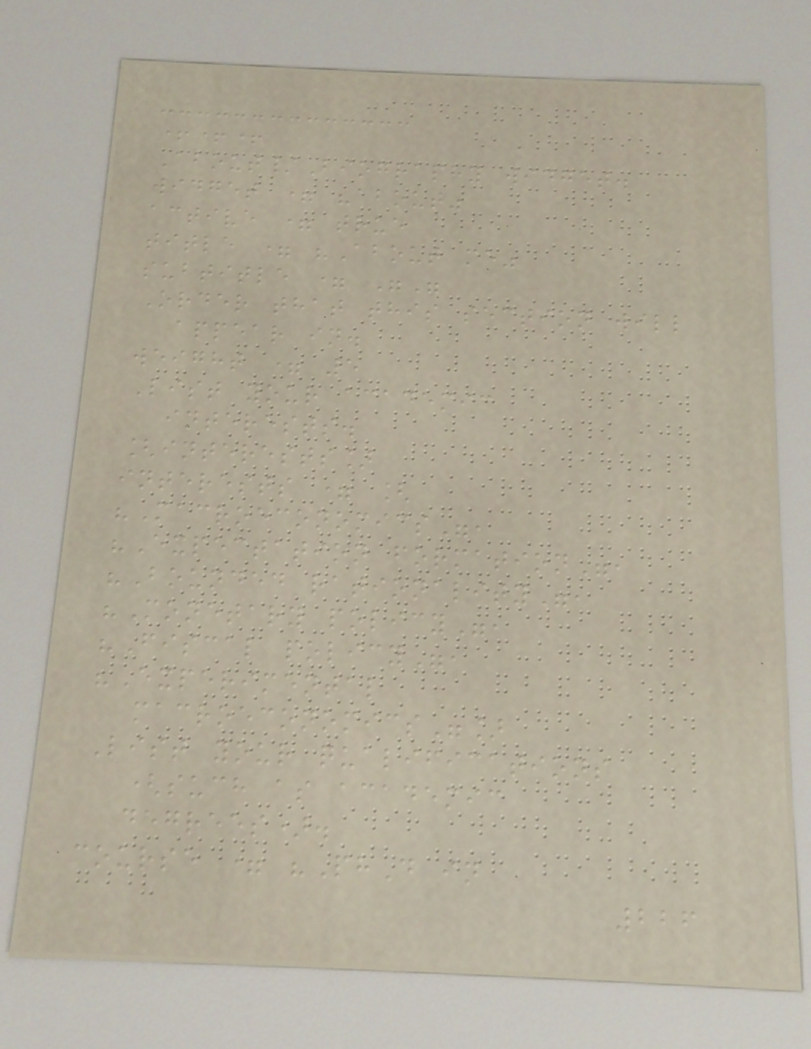+++
About/Biography widget.
widget = "about"
active = true
title = "About me"
subtitle = ""
Order that this section will
appear in.
weight = 5
List your academic
interests.
[interests]
interests = [
"Macroeconomics",
"Expectation formation",
"Bounded rationality",
"Monetary policy",
"Fiscal policy",
"Experimental
macroeconomics"]
List your qualifications
(such as academic
degrees).
course = "PhD in
226
